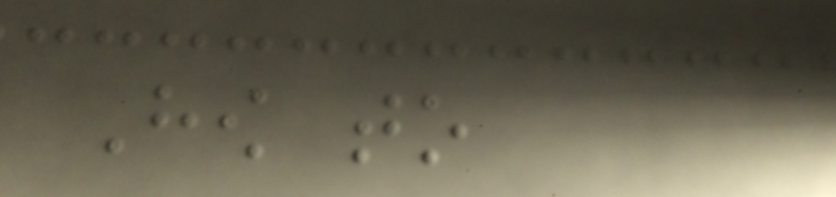How to
